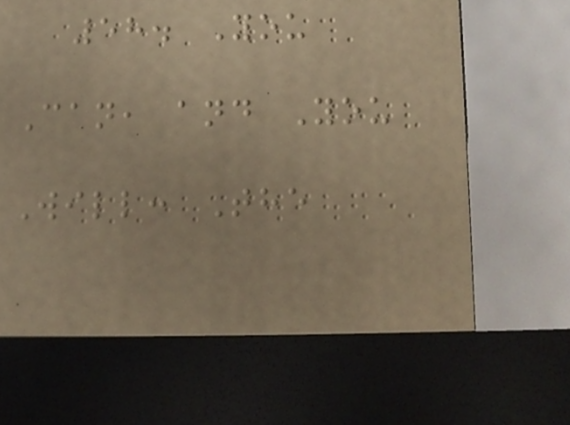58. You
Can, and You
Will: The
